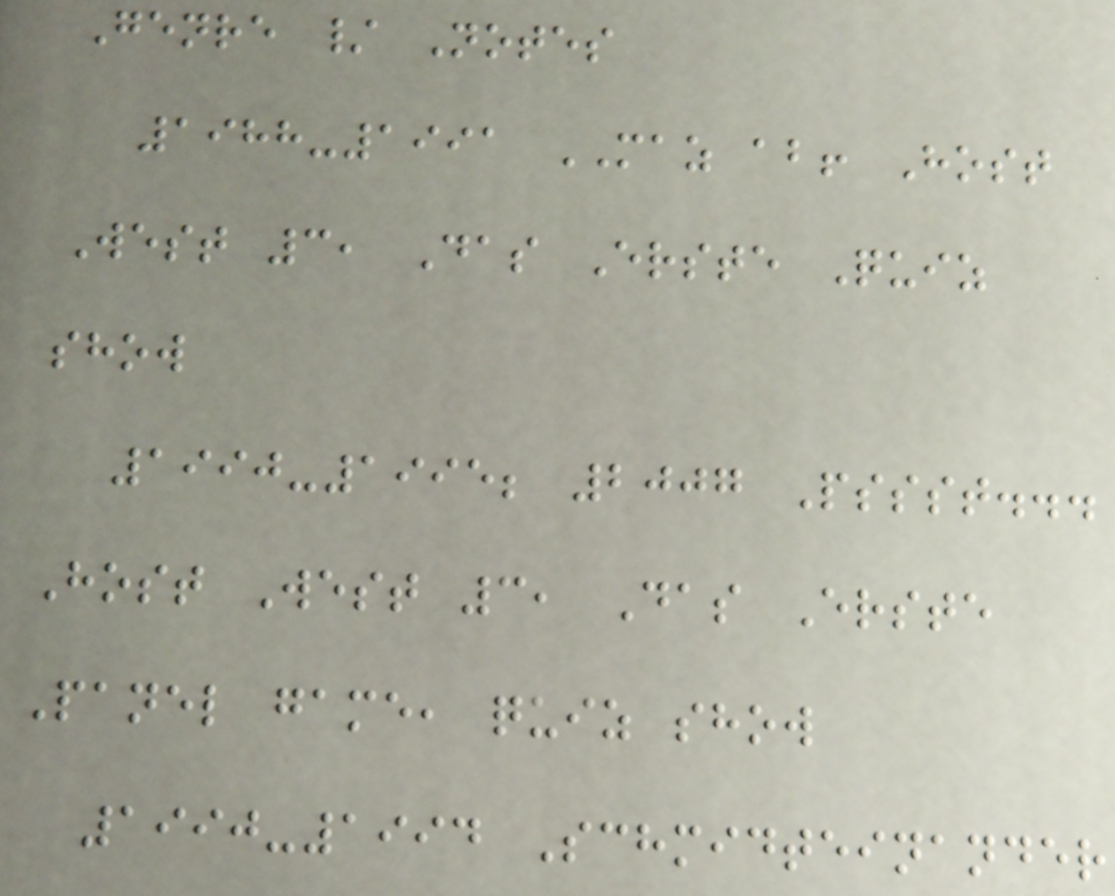Genre / Notes
1988-1991 MAZ ab! Host
West 3, Das Erste Quiz
show
1990-1995; 2007 Pssst...
Host West 3, Das Erste
Panel game, quiz show
1990-1994 Schmidteinander
